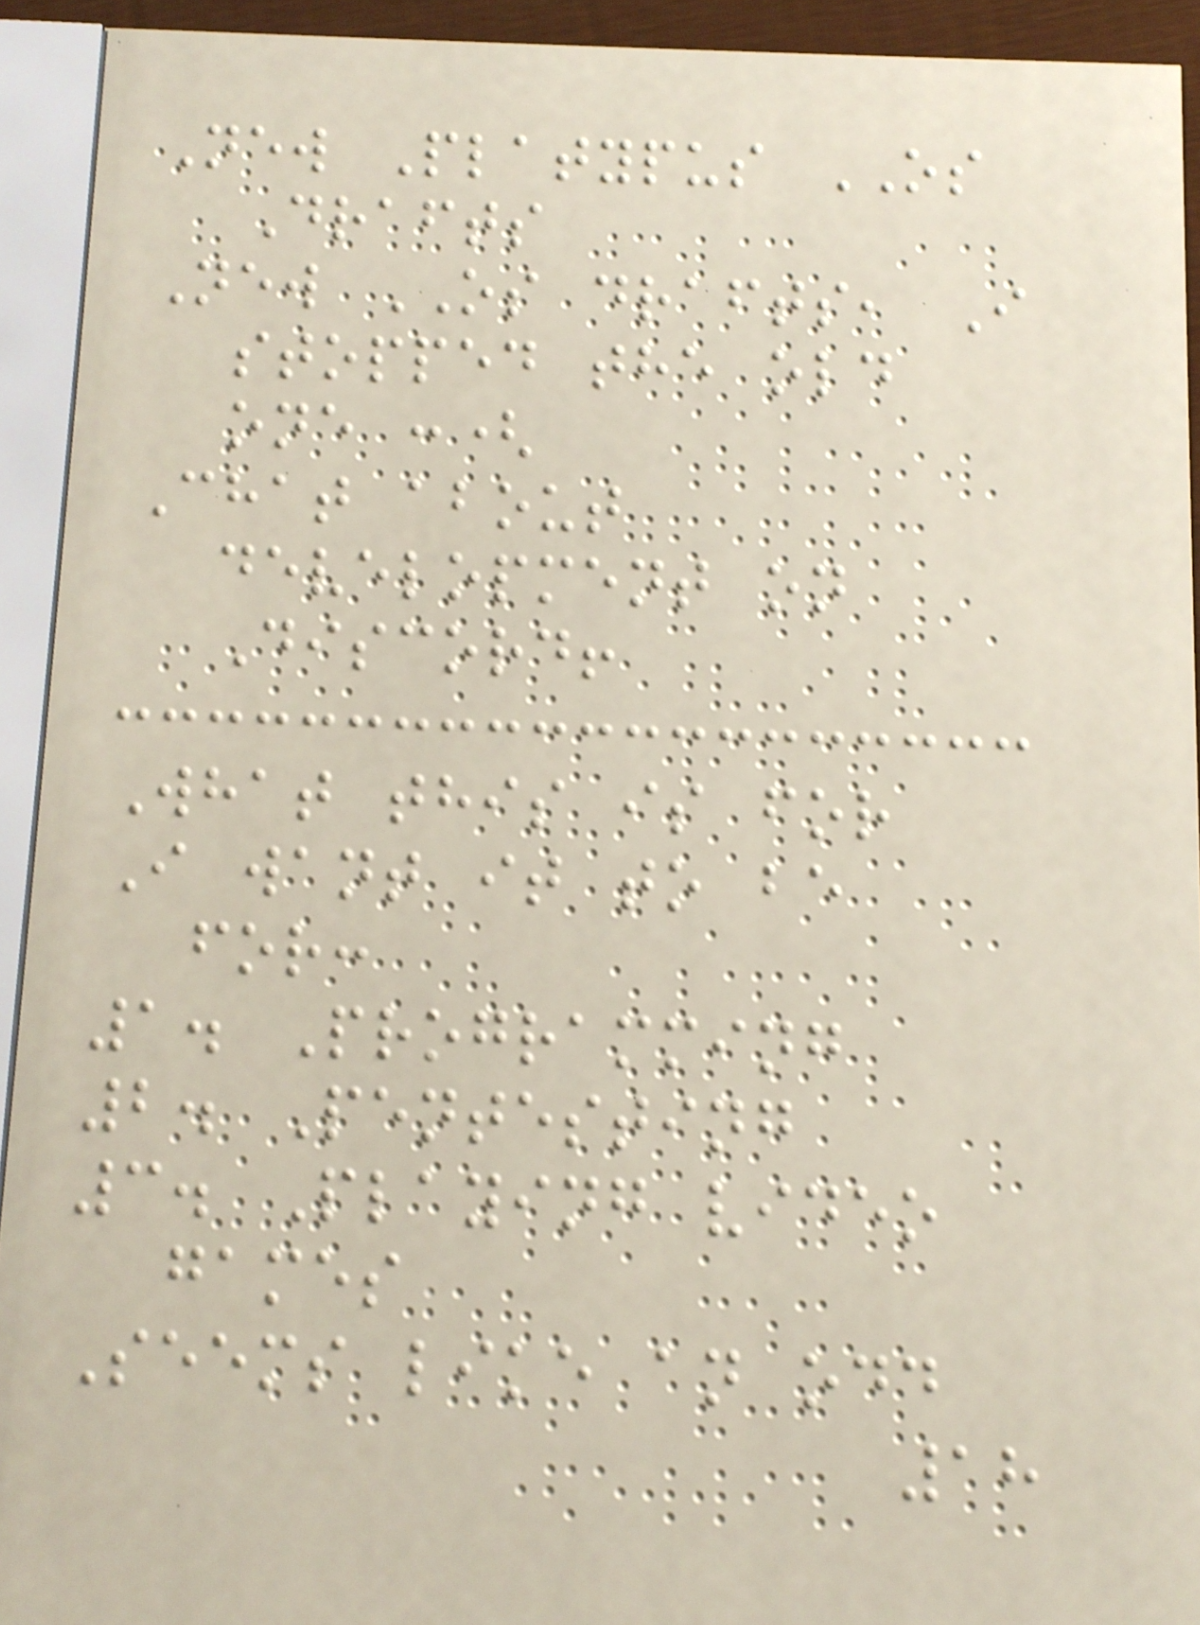New Platypus OS
Drafts
New OS drafts, I
stopped the old
one :(
Chat about
development on
Discord!
What this is for
I want it to be
for:
1. Programming
2. Pentesting
3. Playing video
games
Seems like an odd
18
